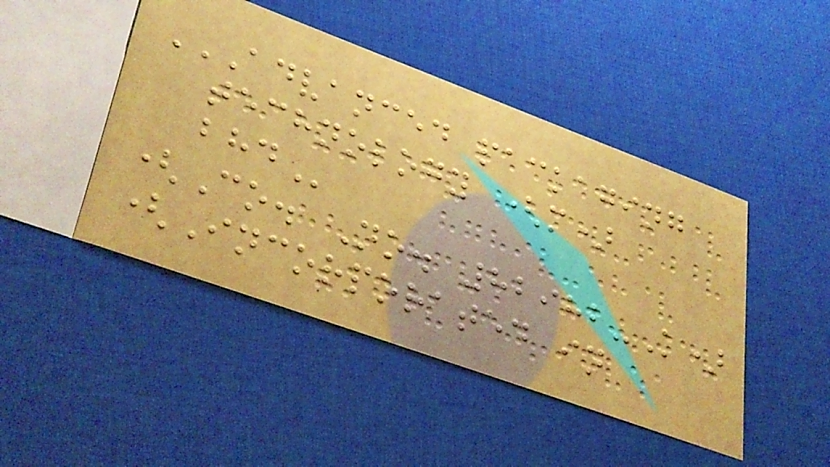ADVANCED PACKAGING
TECHNOLOGY (M)
BHD
(Co. No. 82982-K)
(Incorporated in
